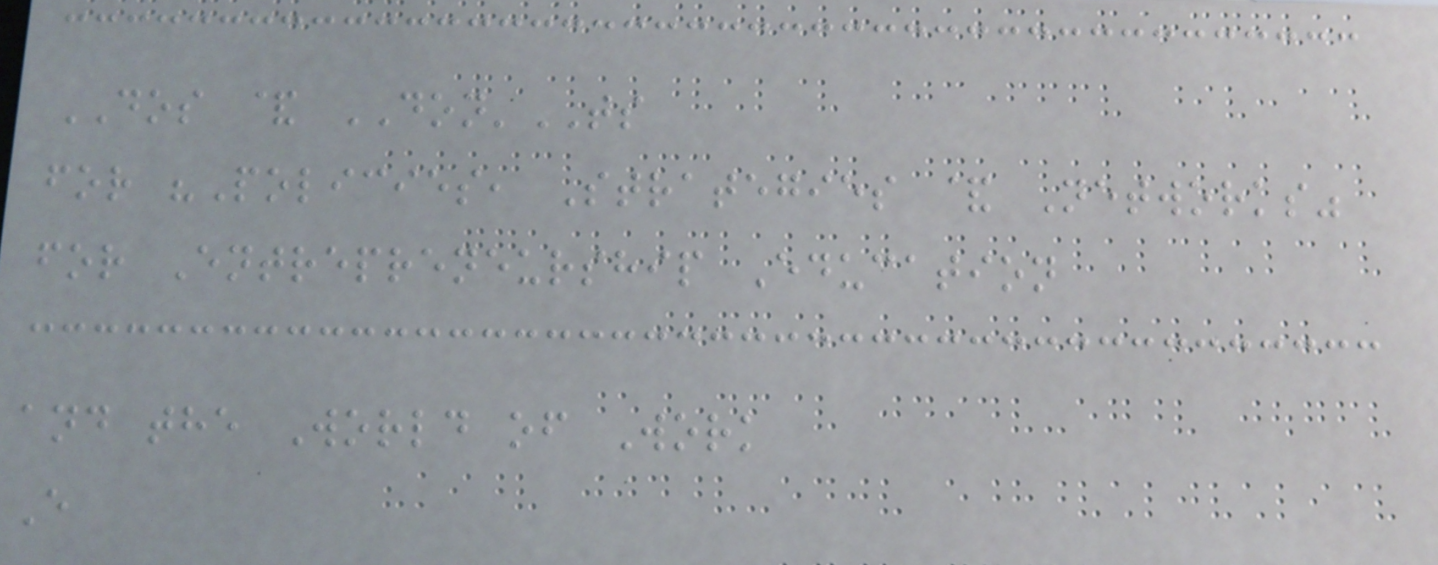DOS & DON'TS
for "Policies, Strategies & Networks"
for Entrepreneurship Education
and the World of Work
E
